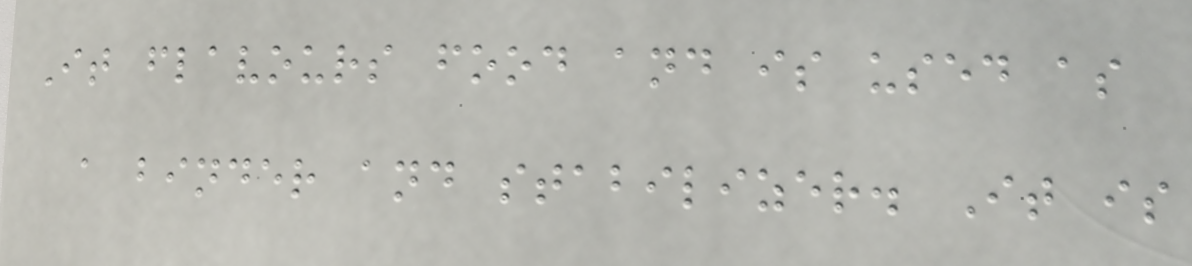It flavours food and is used as
a binder and stabilizer. It is
